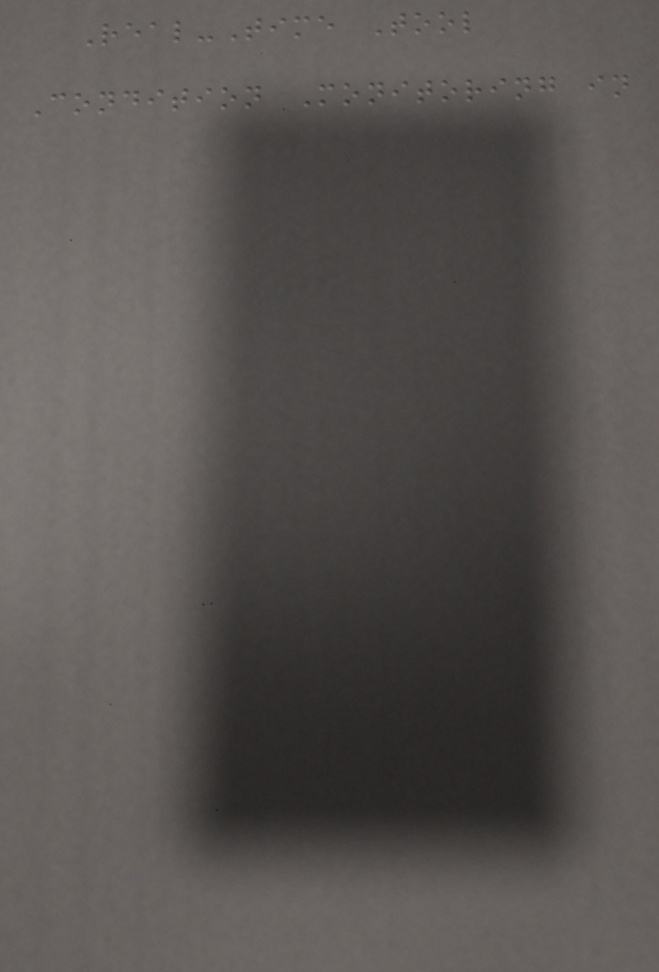Real-Time Tool
Condition Monitoring in
